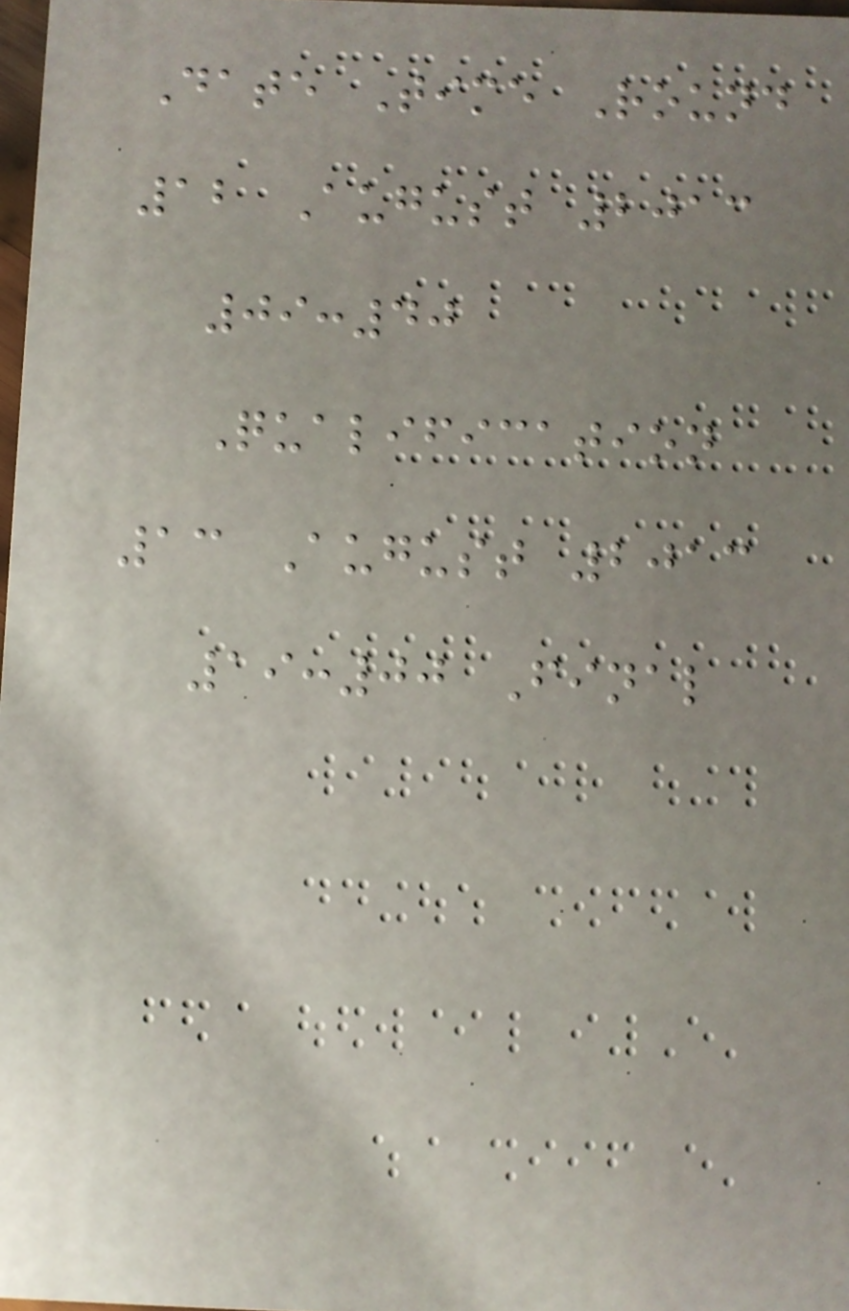Date Time Round
12 August 2013
09:40
Qualification
13 August 2013
19:00 Final
